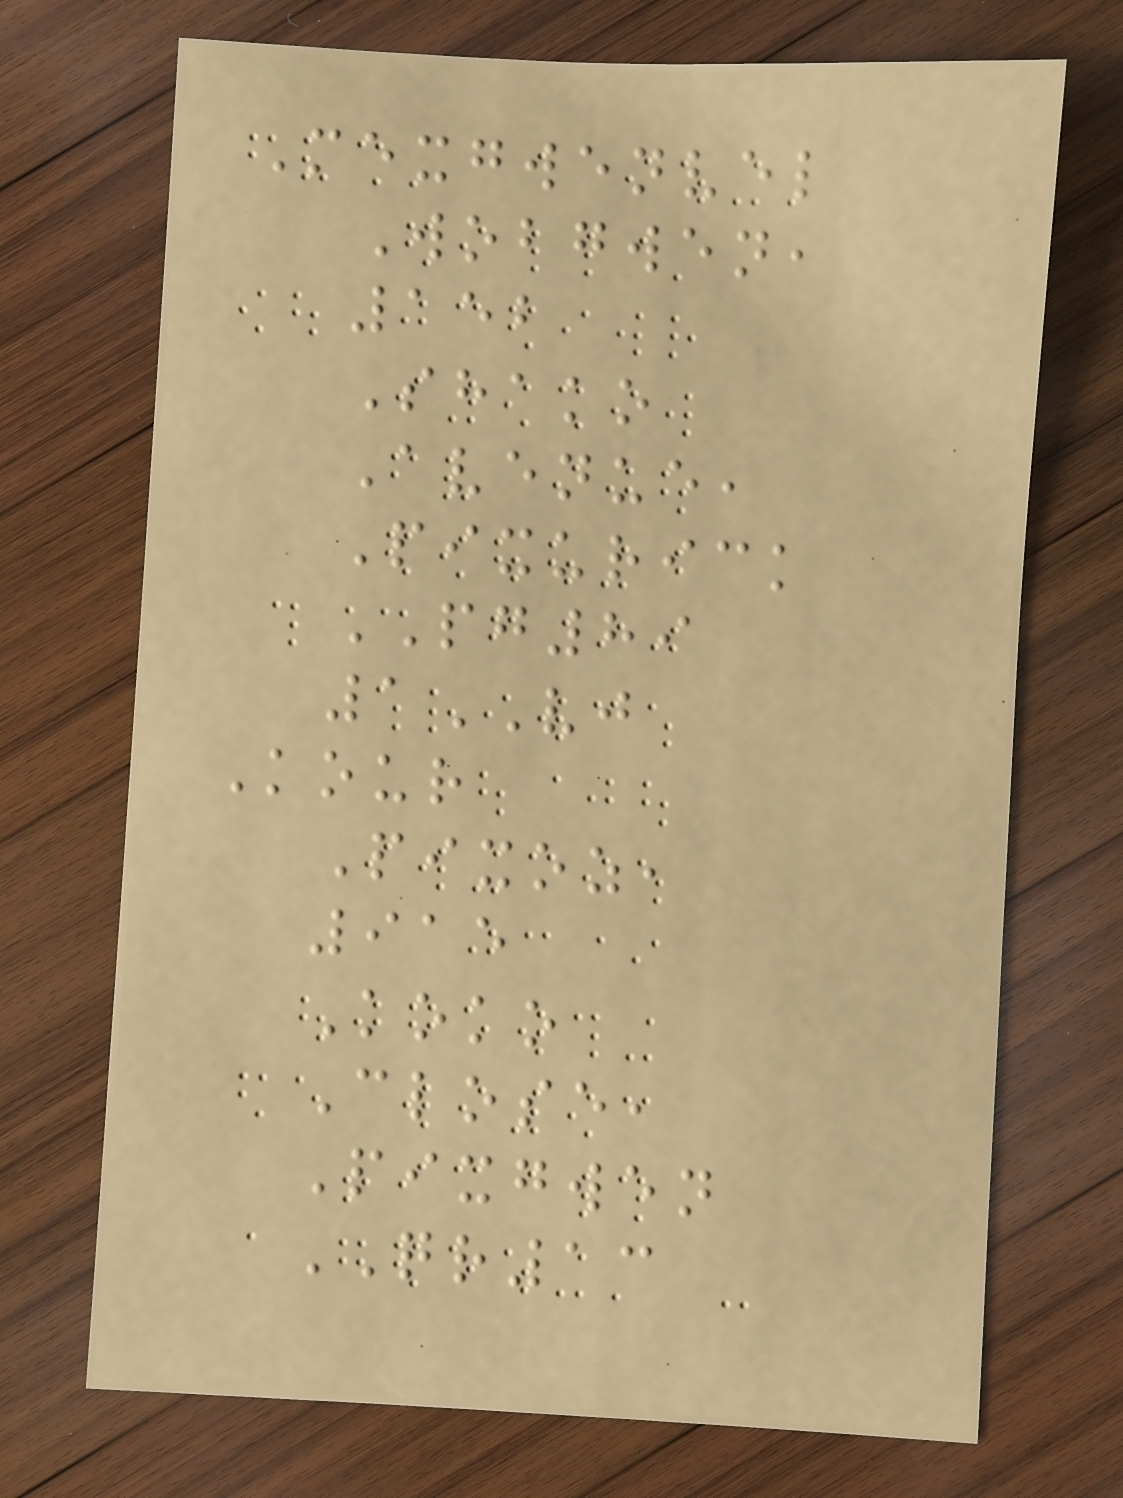Mexgwenvel
Wobgwen,
152
Shako
Avenue,
Pixurick
PG89
1VJ
Kour
Pixoz,
915
Koko
Close,
Pixgwen
QR13
